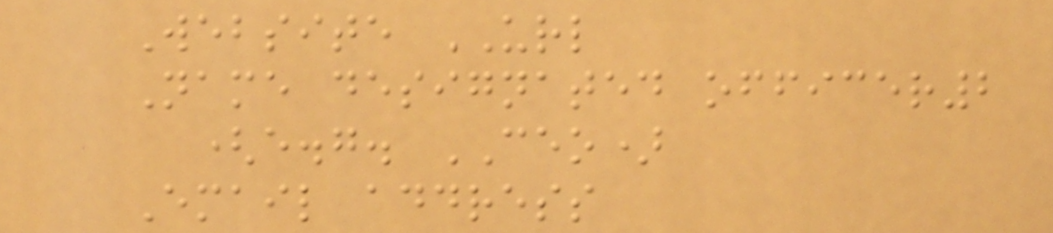Website URL
Name designated officer2
(e.g. CEO)
Email address
